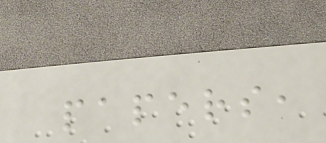papers,
